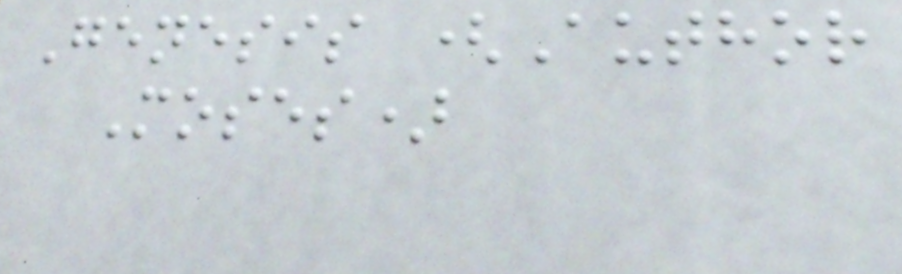Genesis (Author
Moses)
